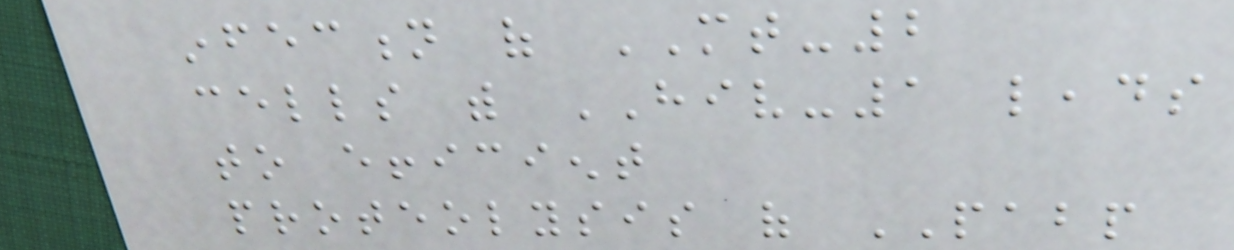infection of MT-2
cells with HIV-1 leads
to efficient
proteolysis of PABP
